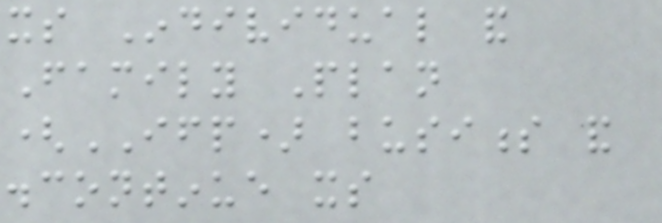its Individual and
Family Plan
(IFP) business and
discontinue its
